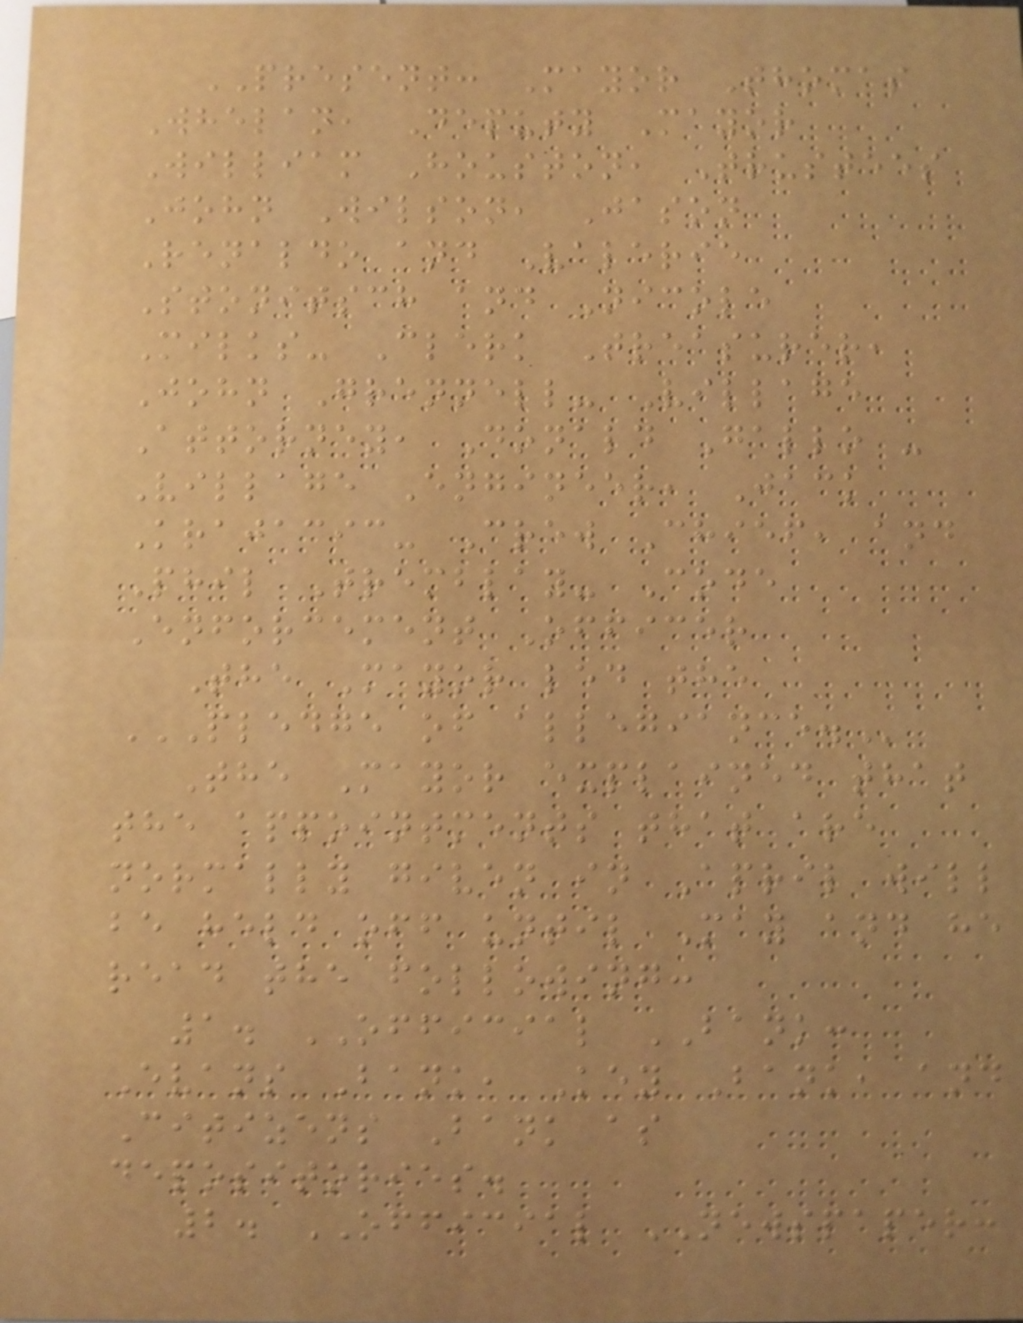PRESENT: Mayor Thomas
Whelan, Deputy Mayor
William Houston, Trustees
John Wilson, Jason
Renaldo and Valerie
Stonitsch and Nicole
Milks- Clerk Treasurer,
John Grennell- Village
Attorney, Donald Gallo -
Village Engineer, Jack
Krajacic- Crew Chief, and
Phil Tremblay- Code
Enforcement Officer
The Mayor led the
PLEDGE OF ALLEGIANCE.
The Mayor explained that
the appointments that are
normally given in April will
be held off until May and he
read the following:
1. OFFICIAL BANK:
Evans Bank, Key Bank, and
Citizens Bank as
depositories.
2. OFFICIAL NEWSPAPER:
